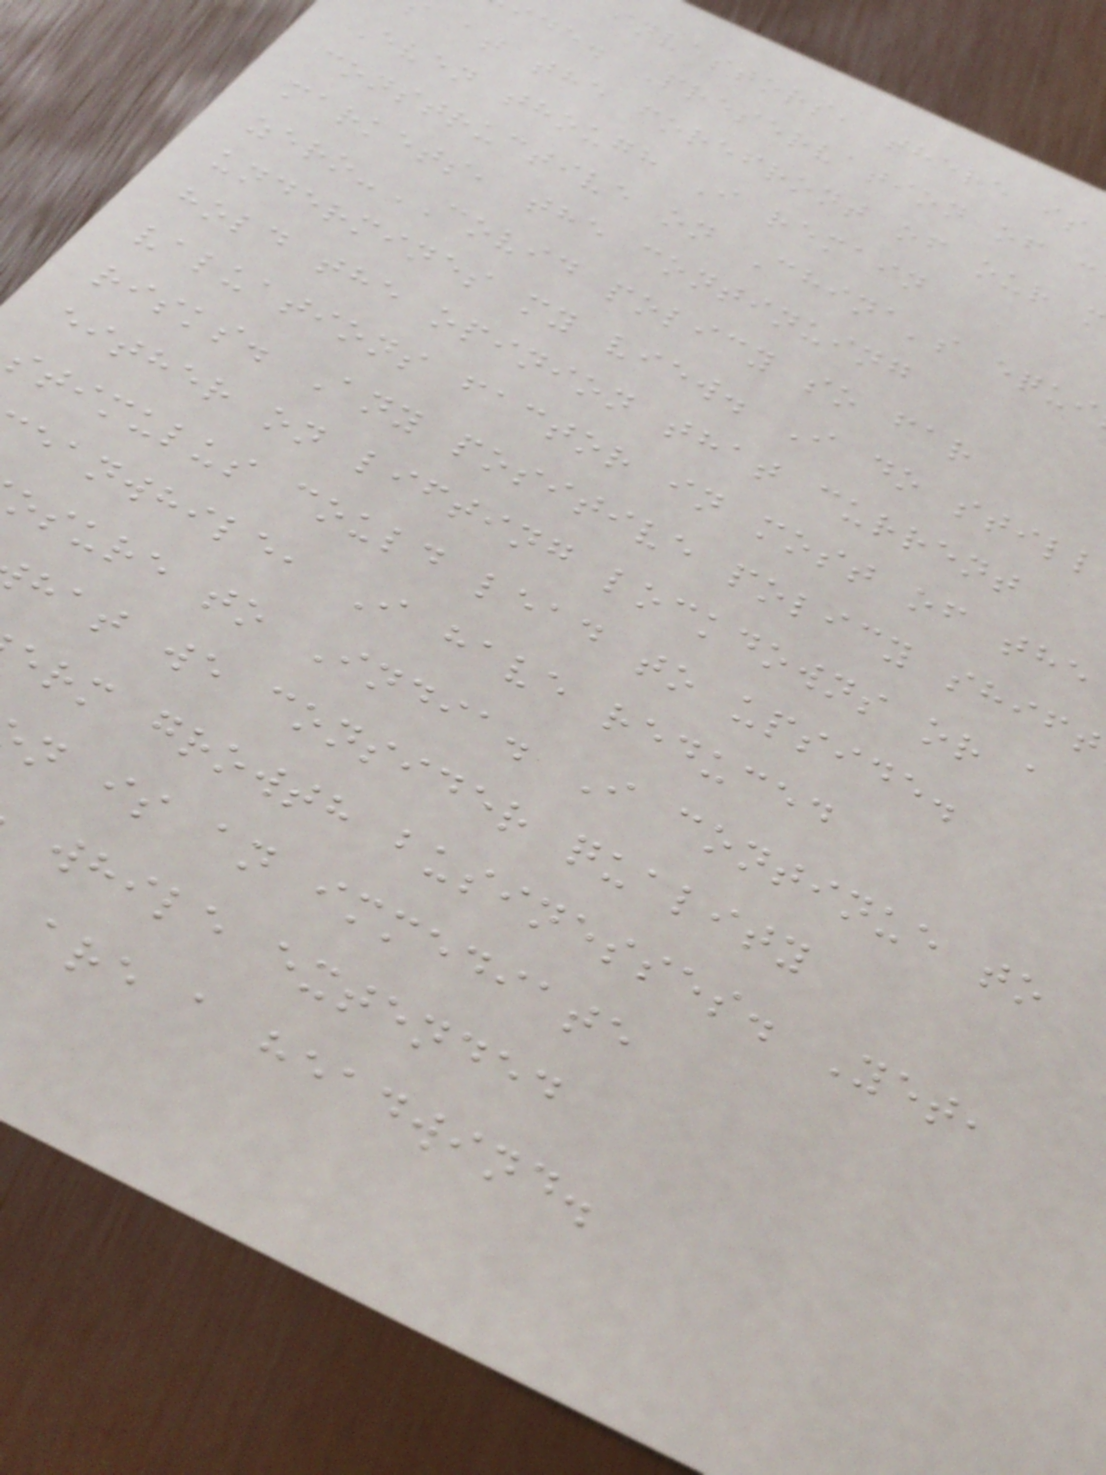investors, there is
ide. Preservation of c
at the forefront of our
Even though I remain
constructive on China's equi
markets, the continuing
zero-COVID policy so far
undermines my view. I do still
hold the opinion that current
valuations factor in most of the
risks. Any positive policy shift
either on lifting lockdowns or a
stimulus could lead to upside.
eanwhile, I have reduced
osure to India. I continue to
hat we consider quality
erm growth businesses. Yet,
n is an immediate
while extended
are a headwind.
